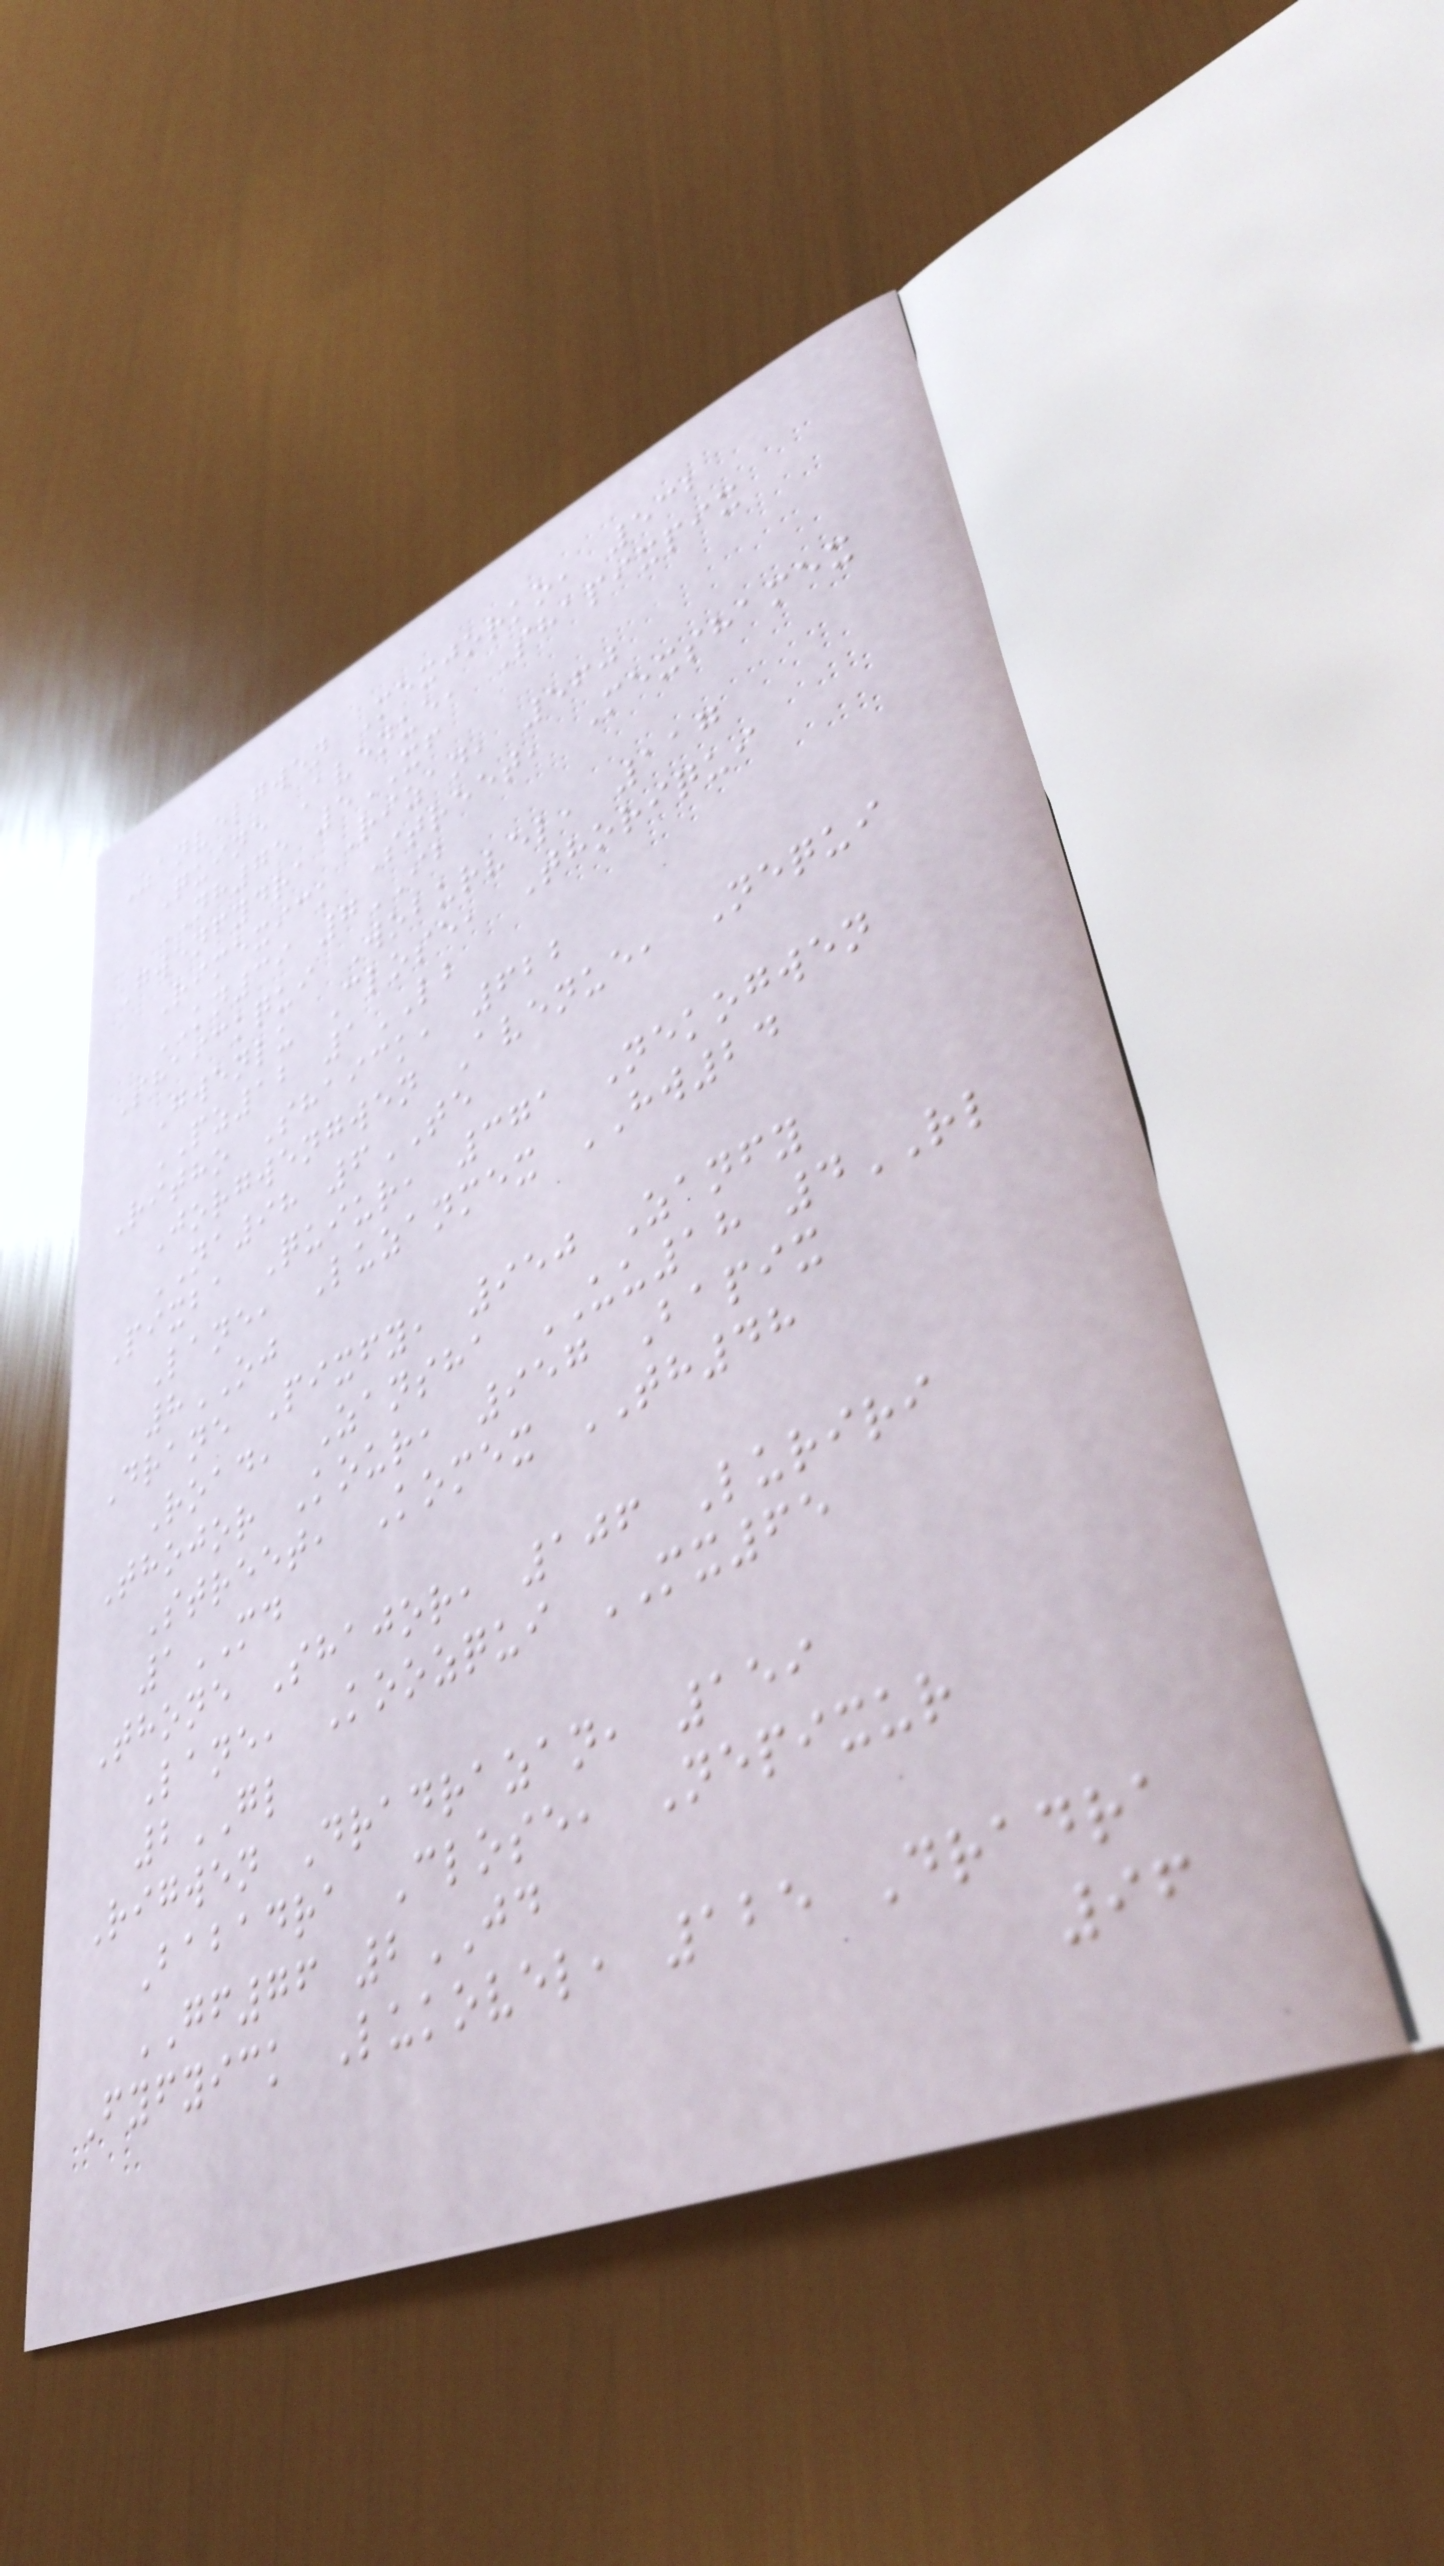Zanvelgwen Mexjorko, 532
Quine Avenue, Shapixpix
NH75 5XF
Gwenfydra Rizan, 560
Rimexick Street, Mexshamex
KN39 7IB
Shaickqui Woburvel, 117
Gwenlu Close, Thoriqui
PZ12 1LB
Ritho Shaick, 622
Jorgwengwen Avenue, Nequi
NA98 6TE
Pixba Quiur, 371 Nekogwen
Lane, Luzanmex HW24
8OJ
Drane Pixfy, 950 Zanfy
Road, Zansha UU18 4RL
Thojor Kour, 957 Bapix
Street, Komex TH48
1MD
Thone Shajor, 106 Luriri
Lane, Koozqui MX65
2GL
Rigwen Dradrazan, 159
Babadra Close, Nepixur
GF76 2JD
Fyfyick Lukovel, 125 Dradra
96
